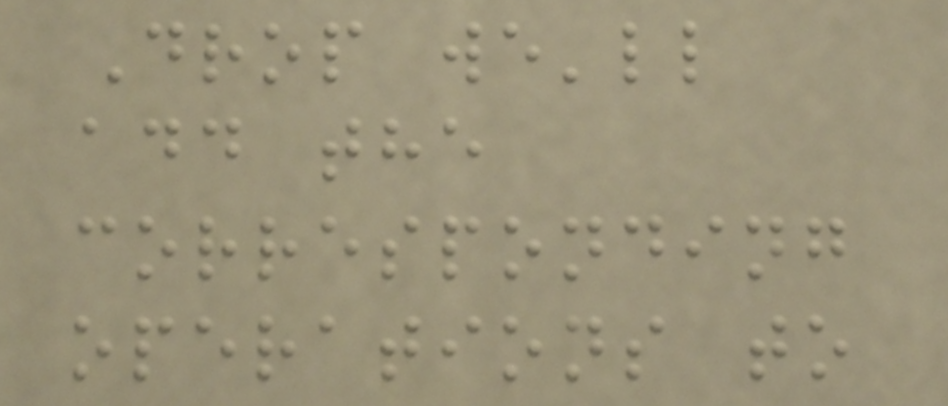Drop we'll
add the
corresponding
operations to
